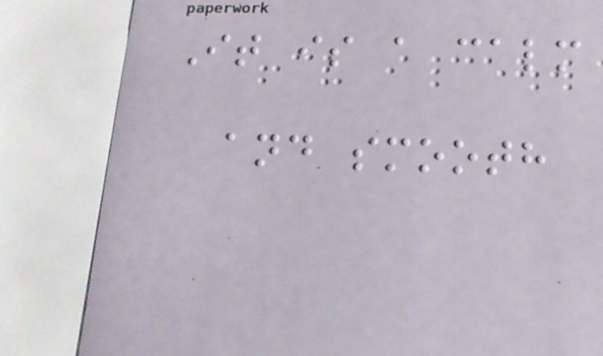It is a calm
and smooth
